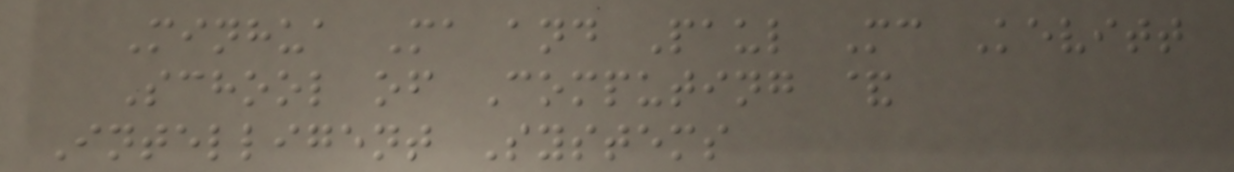Minhua Ma and Paul Mc Kevitt
School of Computing &
Intelligent Systems
